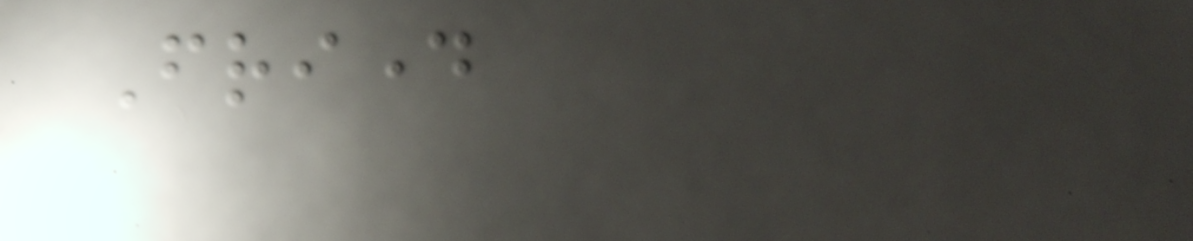Friday
